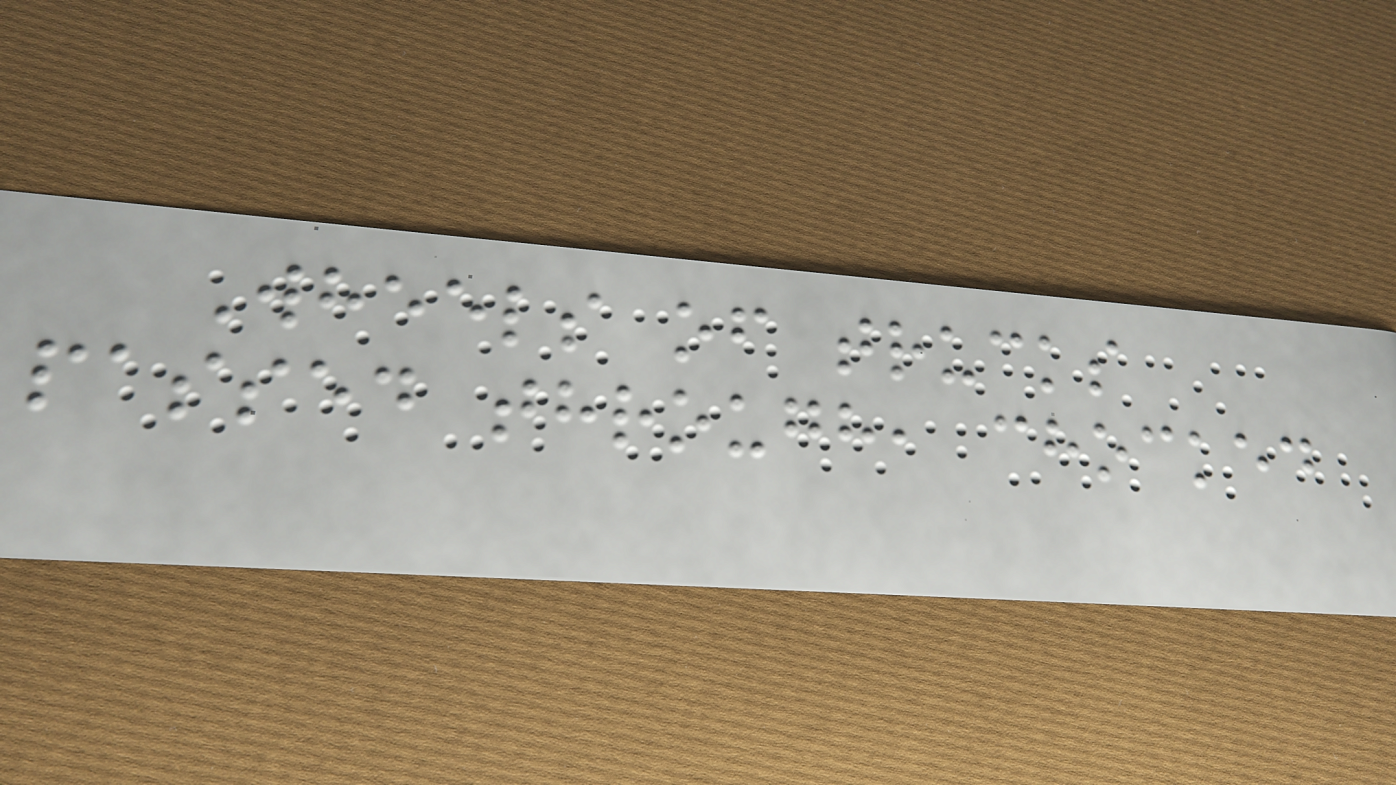Wheels of trucks
passed through, chocked
